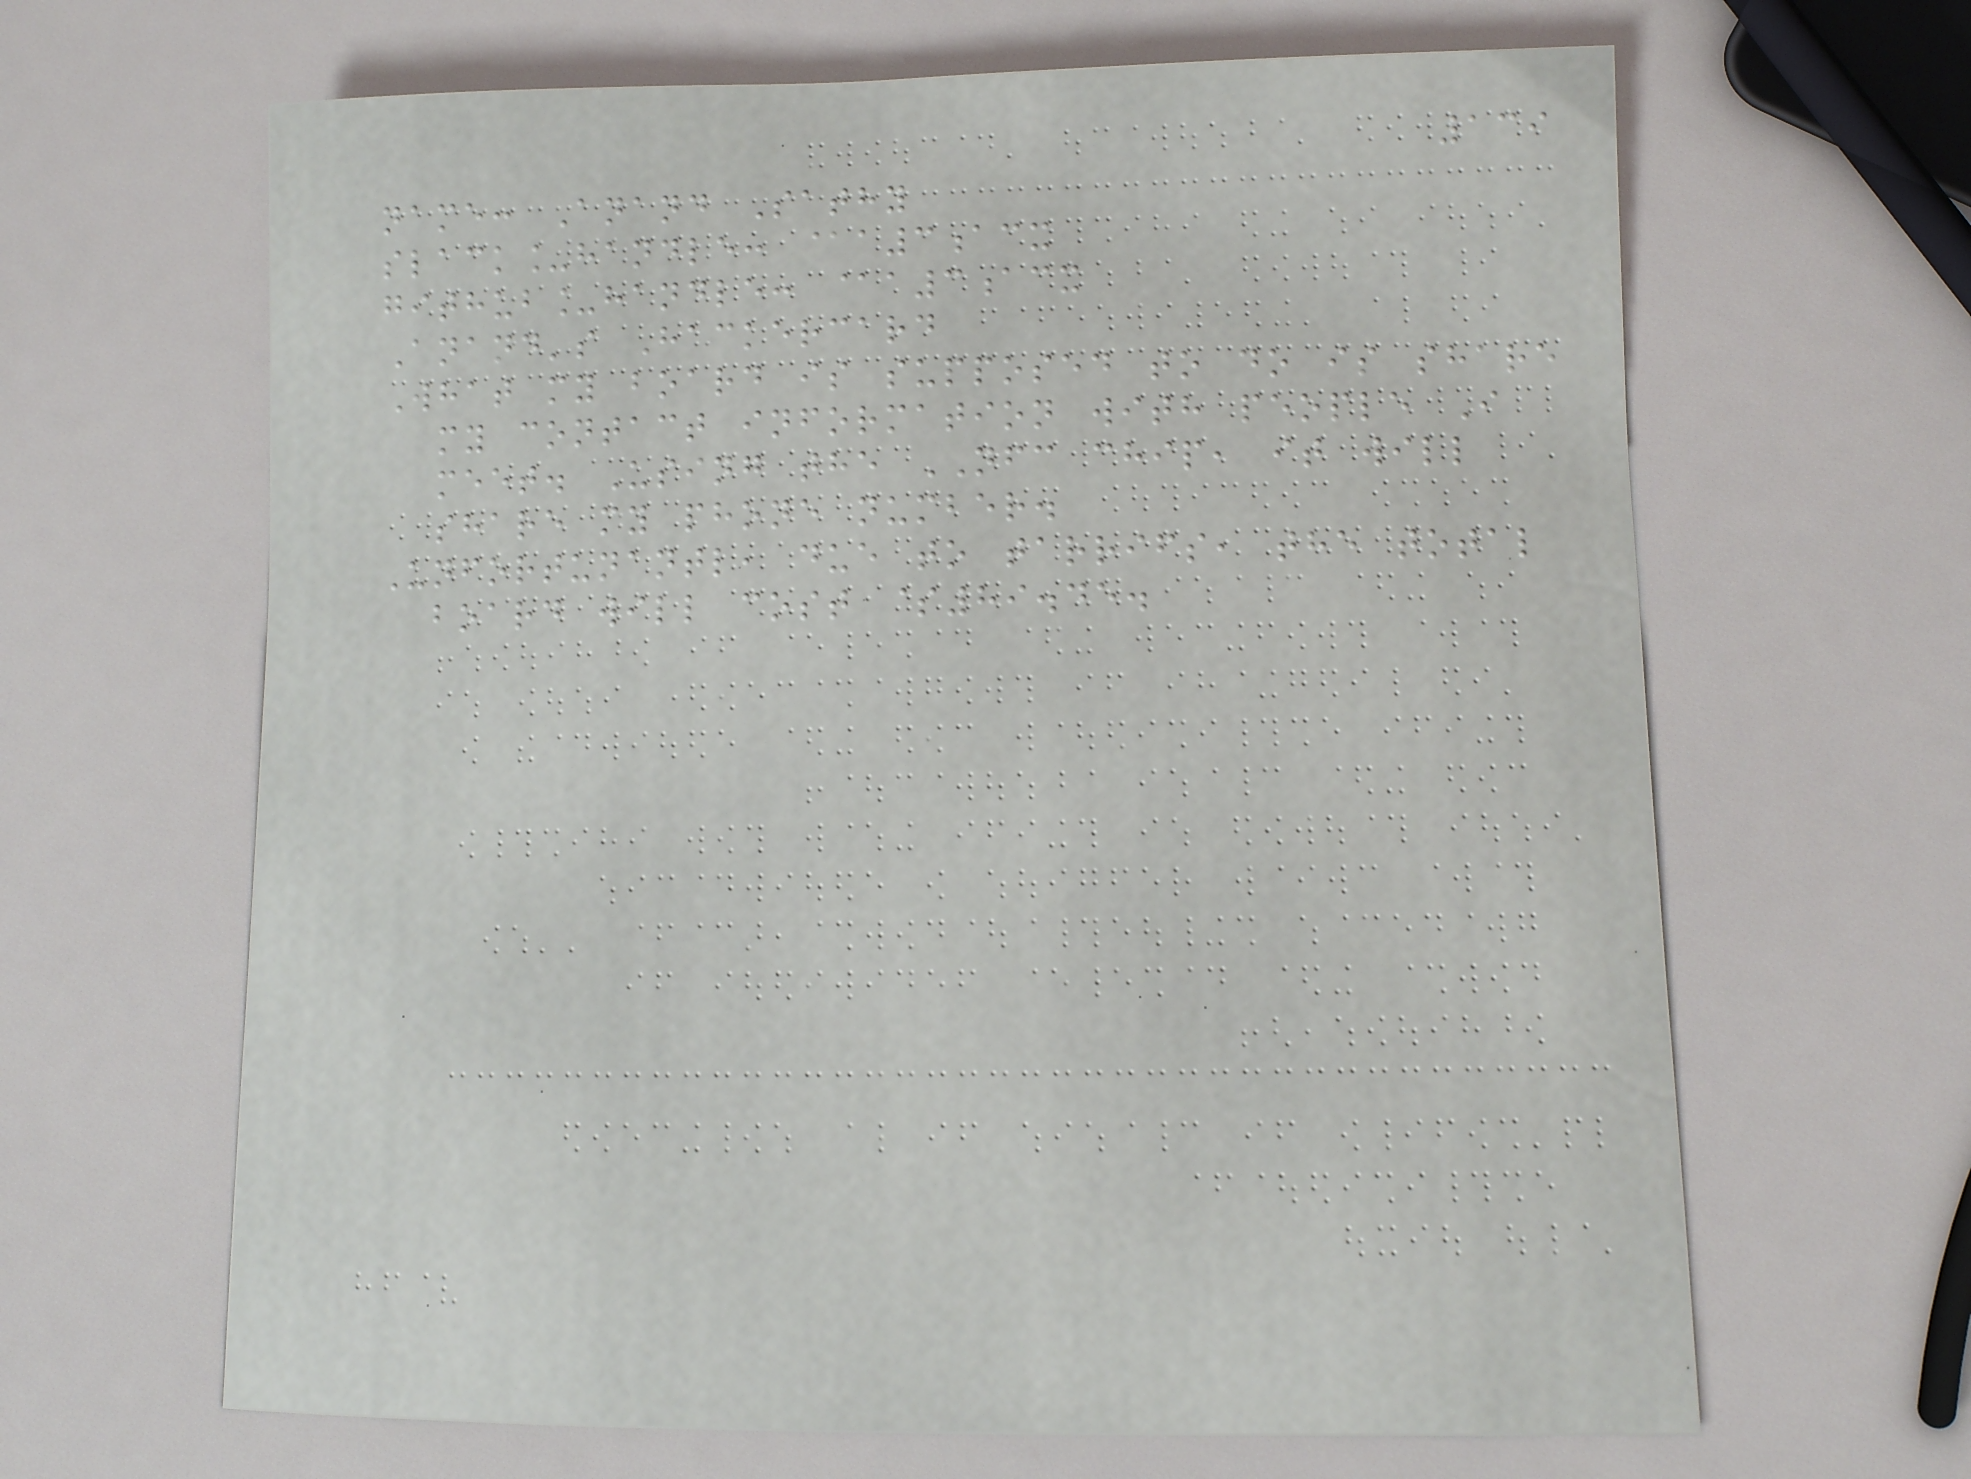139
name: Anand Sathy
slack_handle: @a3acx
github_handle: @a3acx
Anand's Hackercard
What my board is supposed to do is share
my contact information with people I
meet. Using the NFC chip, it will
share my phone number.
Unfortunantl, due to tarrifs, the total
board will cost $89.45.
